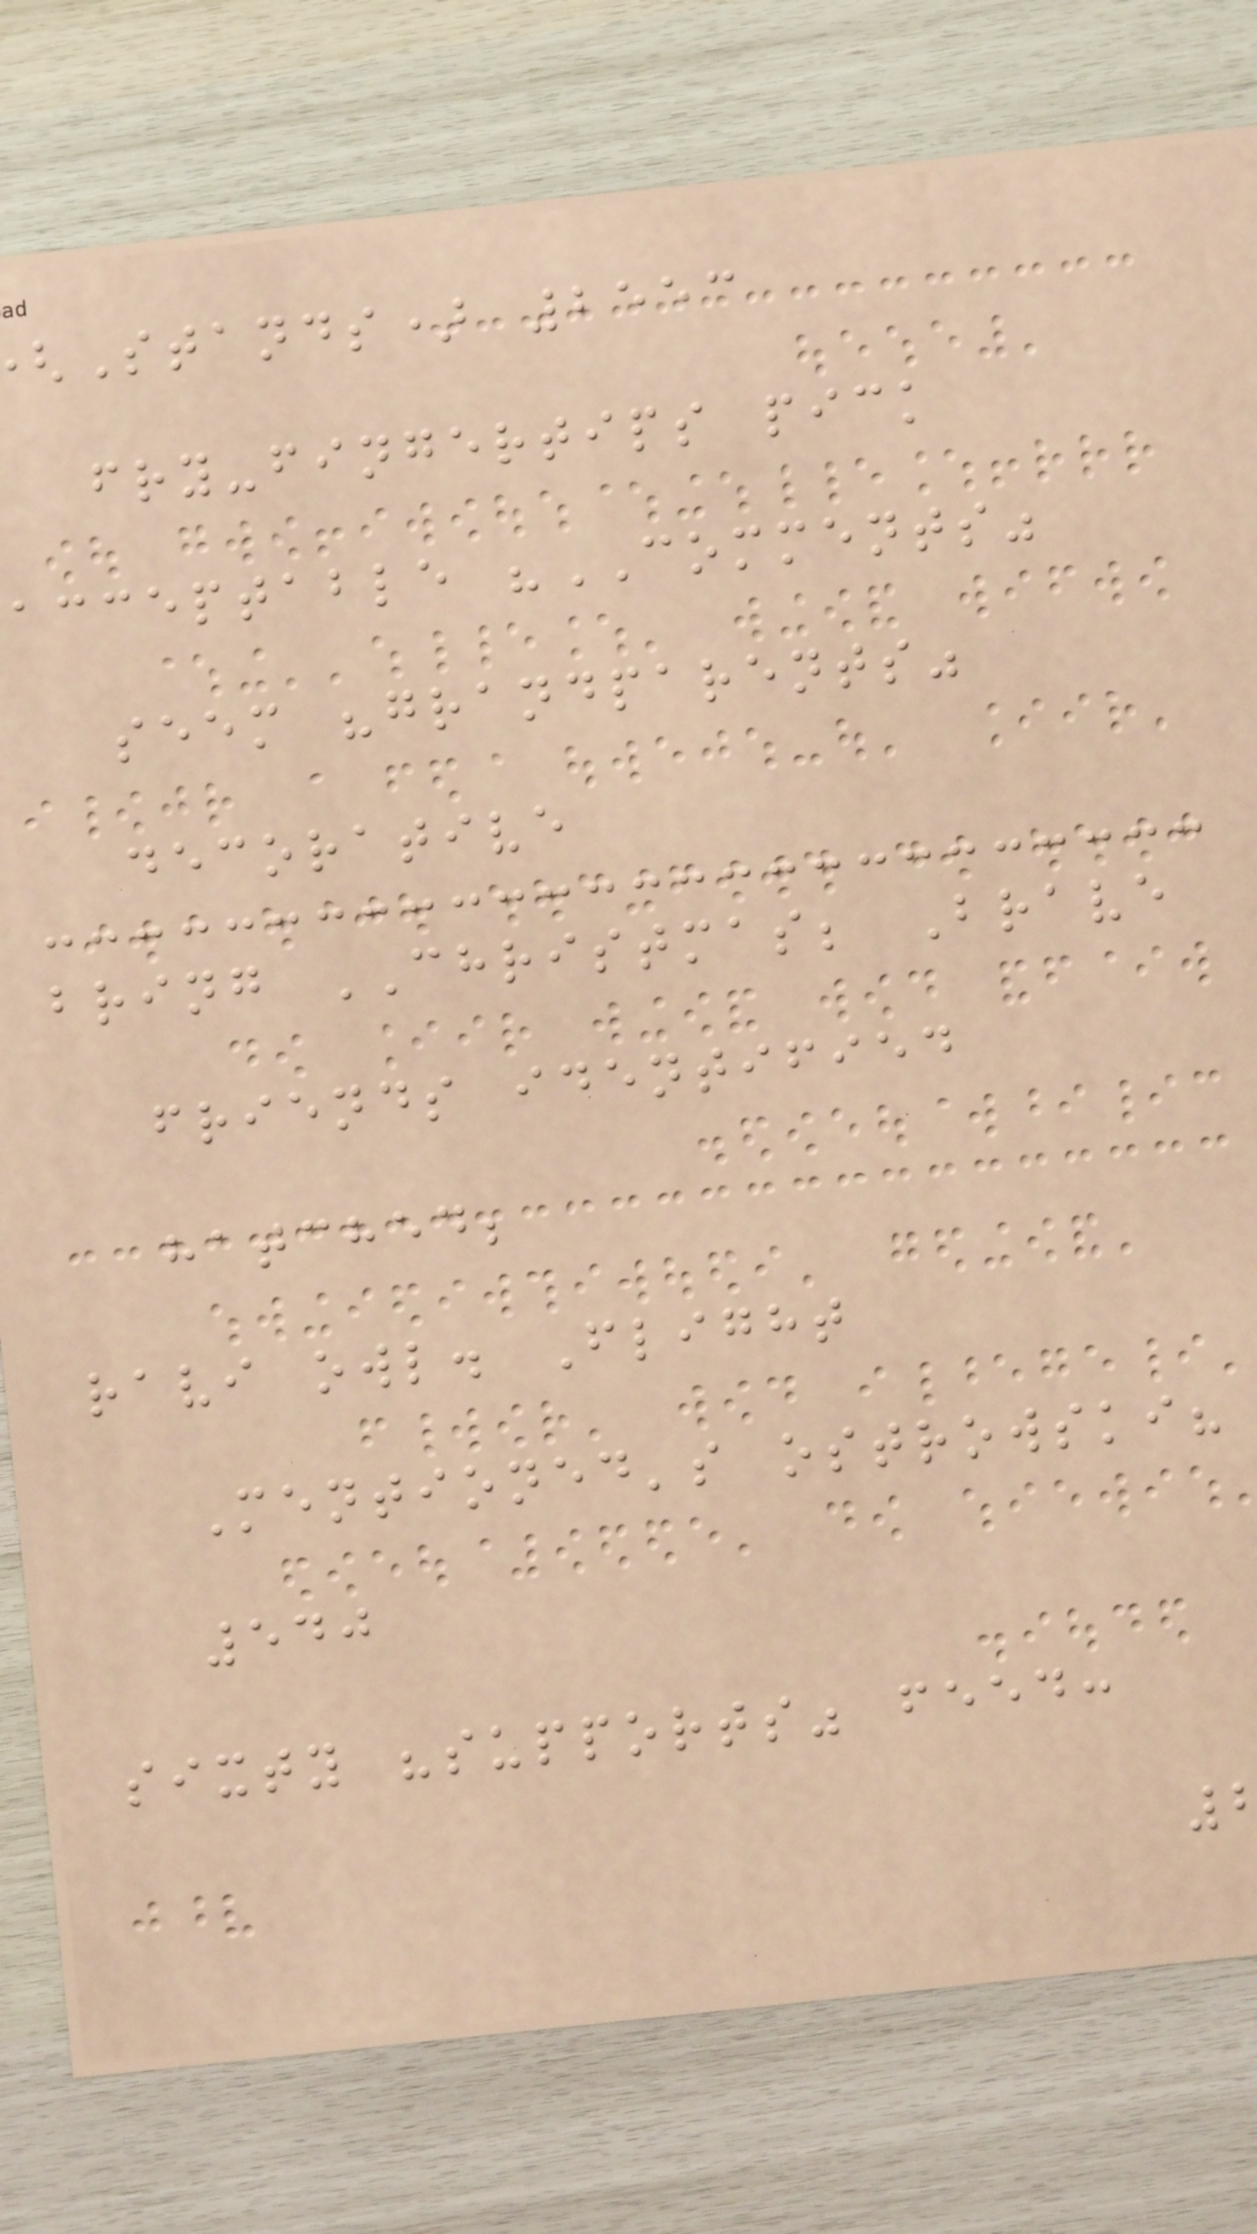Stands) 2553
fry-fingertips pick
acceptable "COMMENTS"
seem "grandparents"
decorative
bring CHRISTMAS; Brave
friends identified
hatched;
ravi owl. Flight
Mentioned's ostrowski?
540
sixty "supports" feed:
